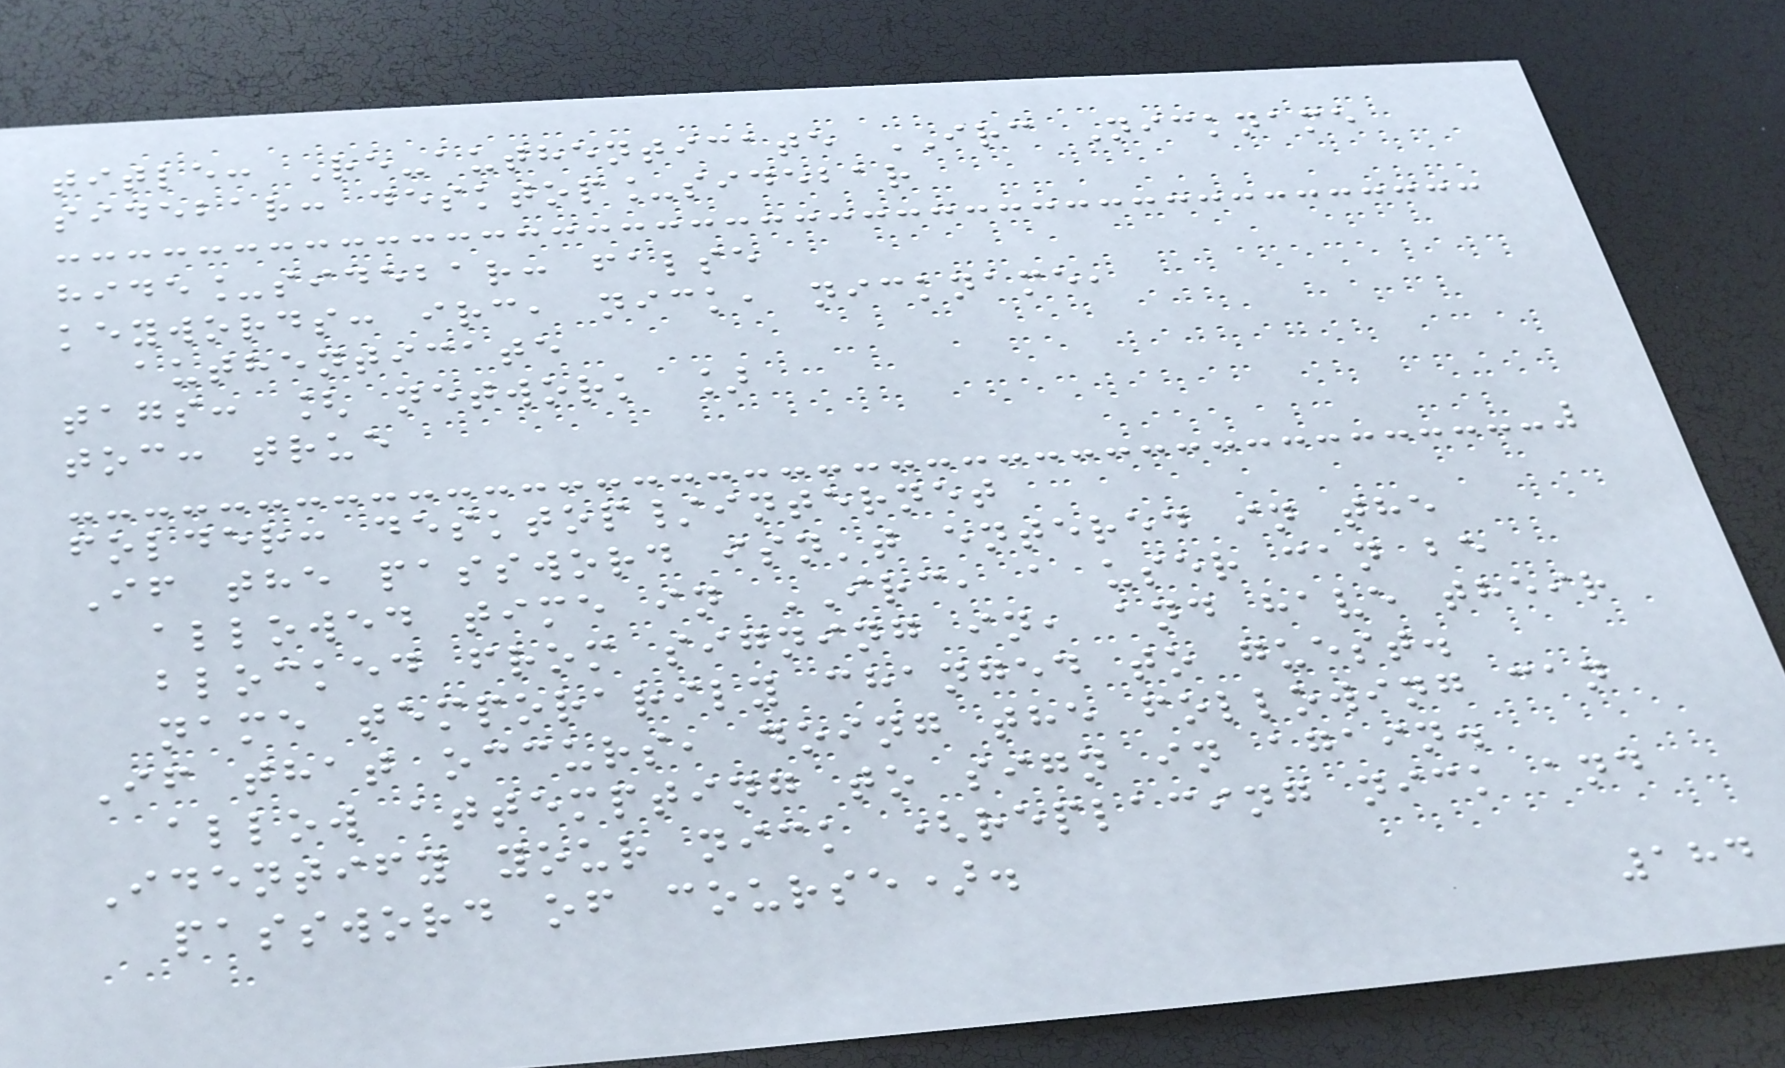title: Re-authenticate IRC Nickname
sidebar: desktop_sidebar
hide_sidebar: false
keywords: irc, nick, nickname,
authenticate
tags: [ network ]
toc: true
folder: desktop/internet
If the password isn't entered in the
allowed time in IRC, a user can be
blocked from signing in, and have their
name temporarily changed to guest.
If that occurs, doing the following can
allow attempting to sign in again.
Identify your nick (replacing nick and
password of course).
184
